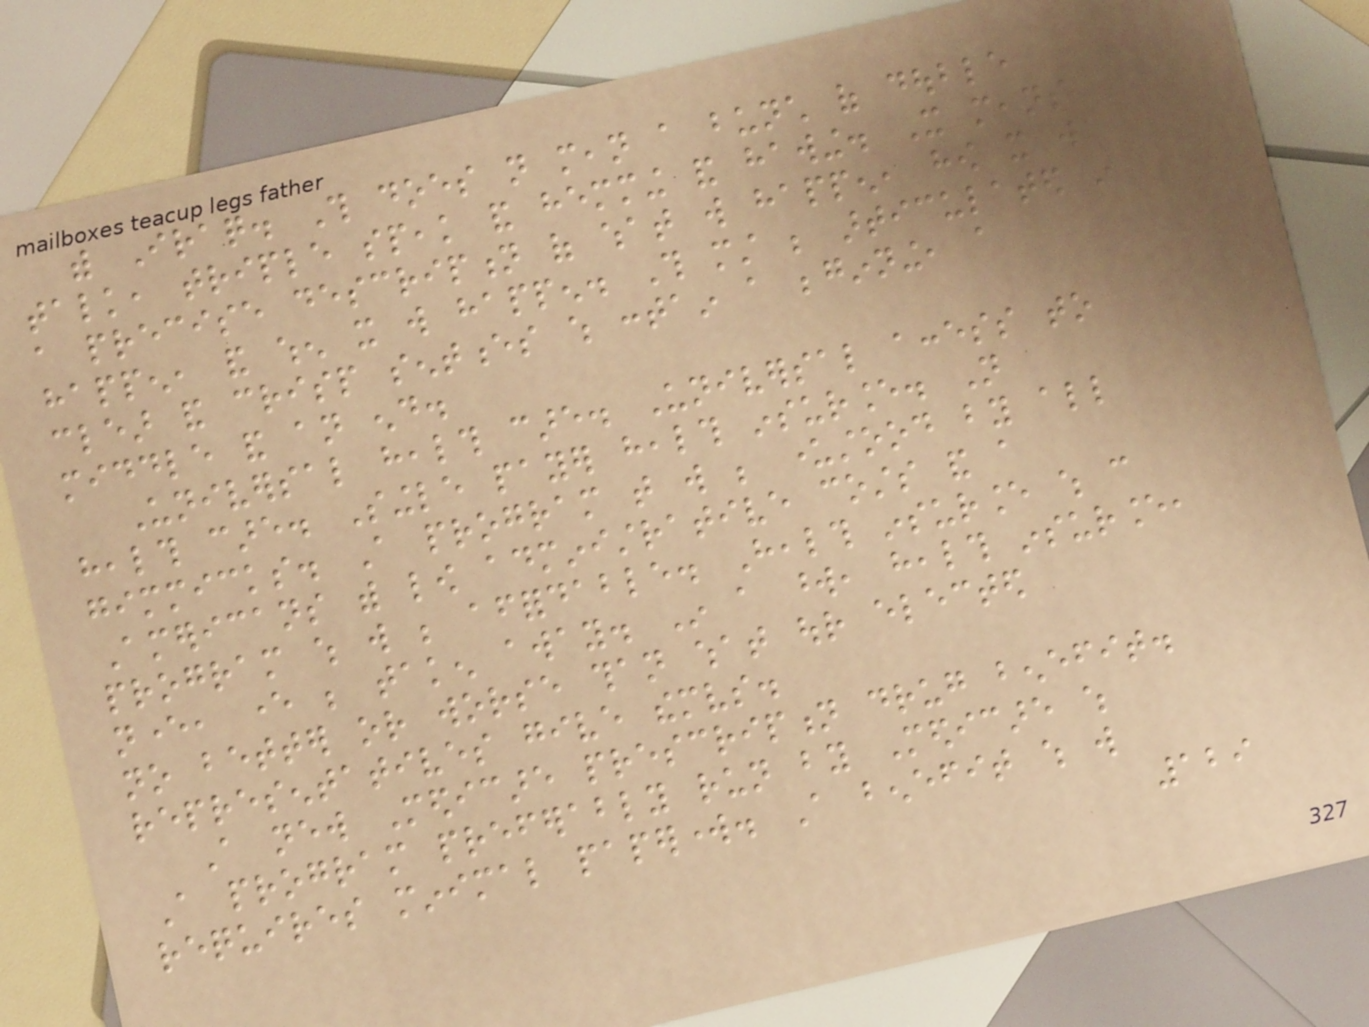with Iraq. This does not mean a bunch of double
talk, triple speak and hemming and hawing. It means
a precise description of what will happen, how it will
happen, and when it will happen. This must be articulated in
clear and crisp sentences which contain a beginning, a
middle and an end.
Universal health care. Universal access to
health care. Single payer health insurance. Not
gimmicks. A program that will be understood by all
Americans with low administrative costs and a
program which will be affordable. Health insurance which can
never, ever be taken away. In a word, health insurance,
no better or worse than what our elected
representatives give themselves.
A new Medicare prescription drug benefit.
A program preferably run by Medicare which
requires minimal paperwork. A benefit which will
129
